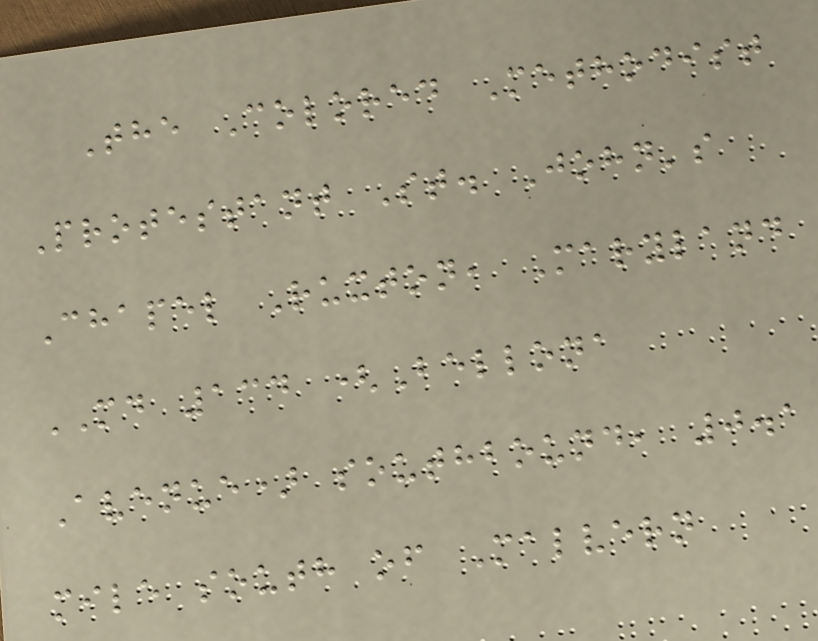The Colored Methodist
Protestant St. John's
Chapel Ruxton, Maryland
MD 134 (Bellona
Avenue) southbound, 0.1
mile south of Malvern
